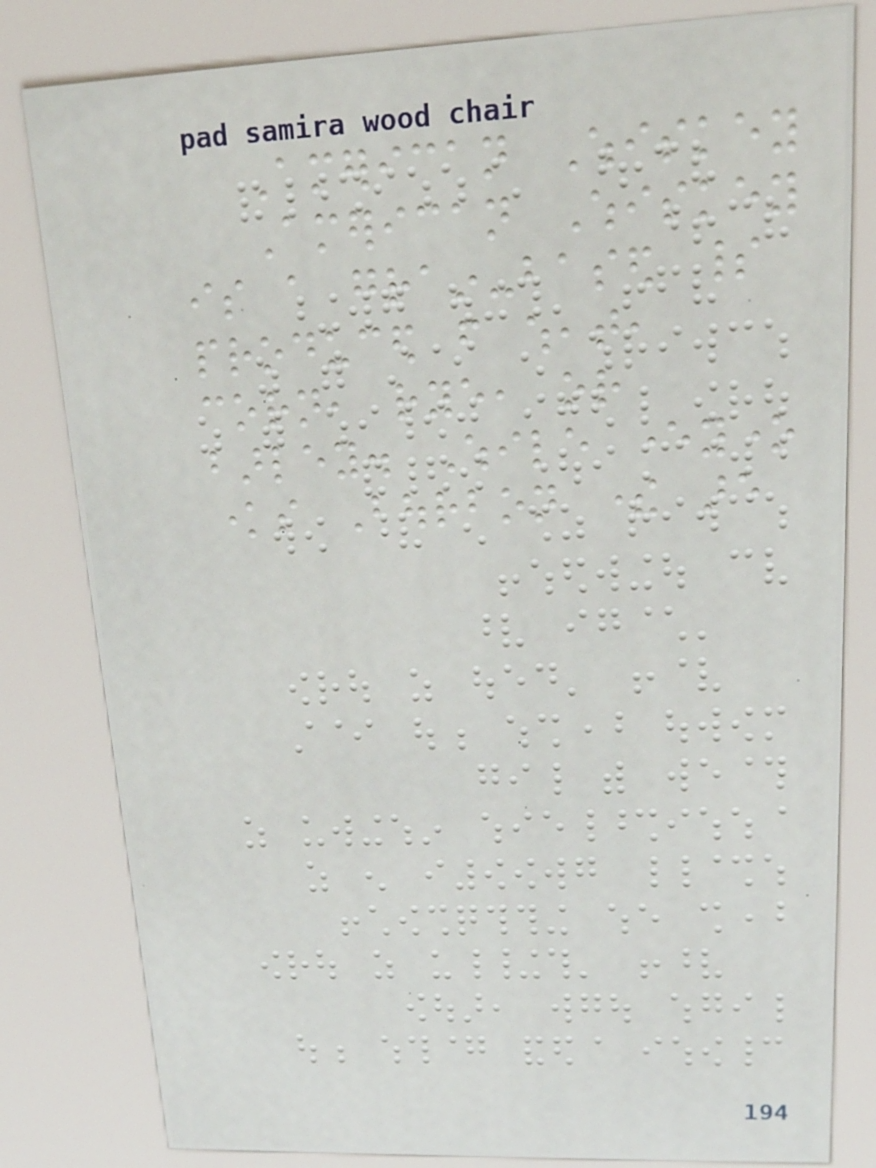American Whiskey
American Whiskey
is a grain-based spirit
produced from wheat,
corn, rye, or
barley. While everyone
knows Bourbon there are
